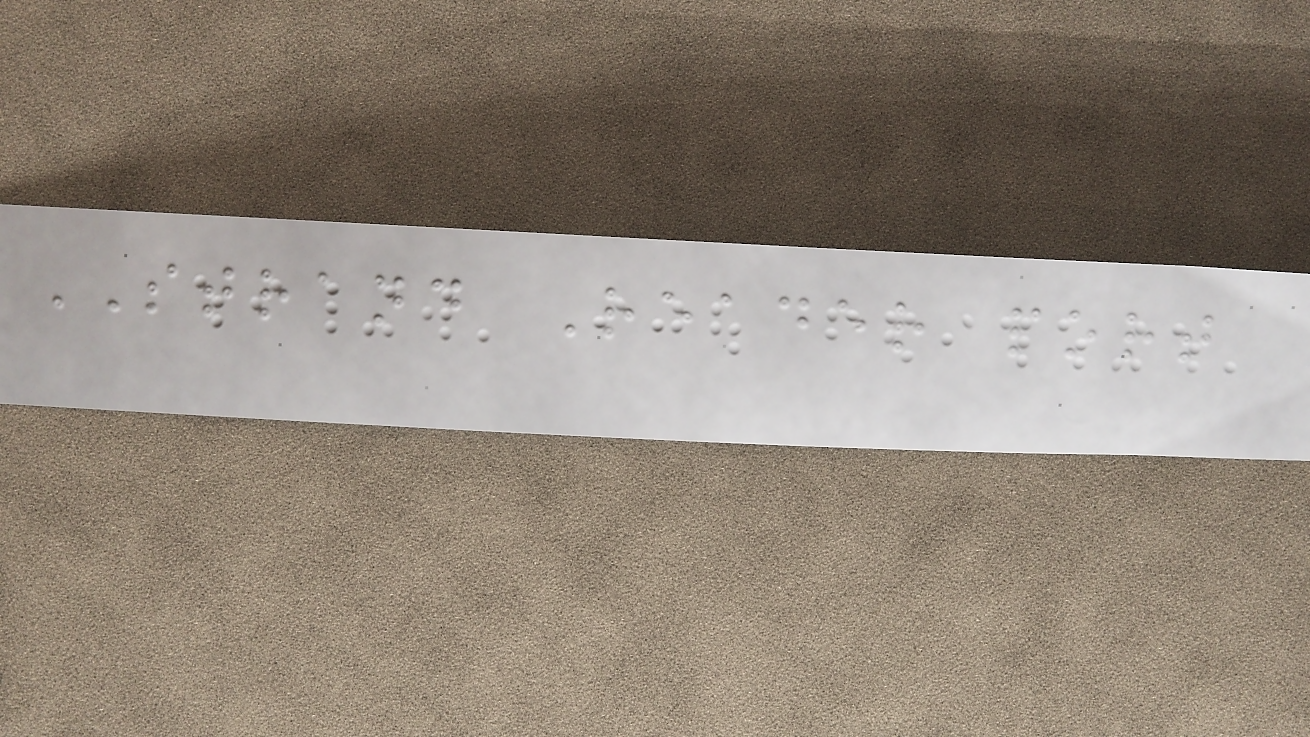STRAND Reader port
